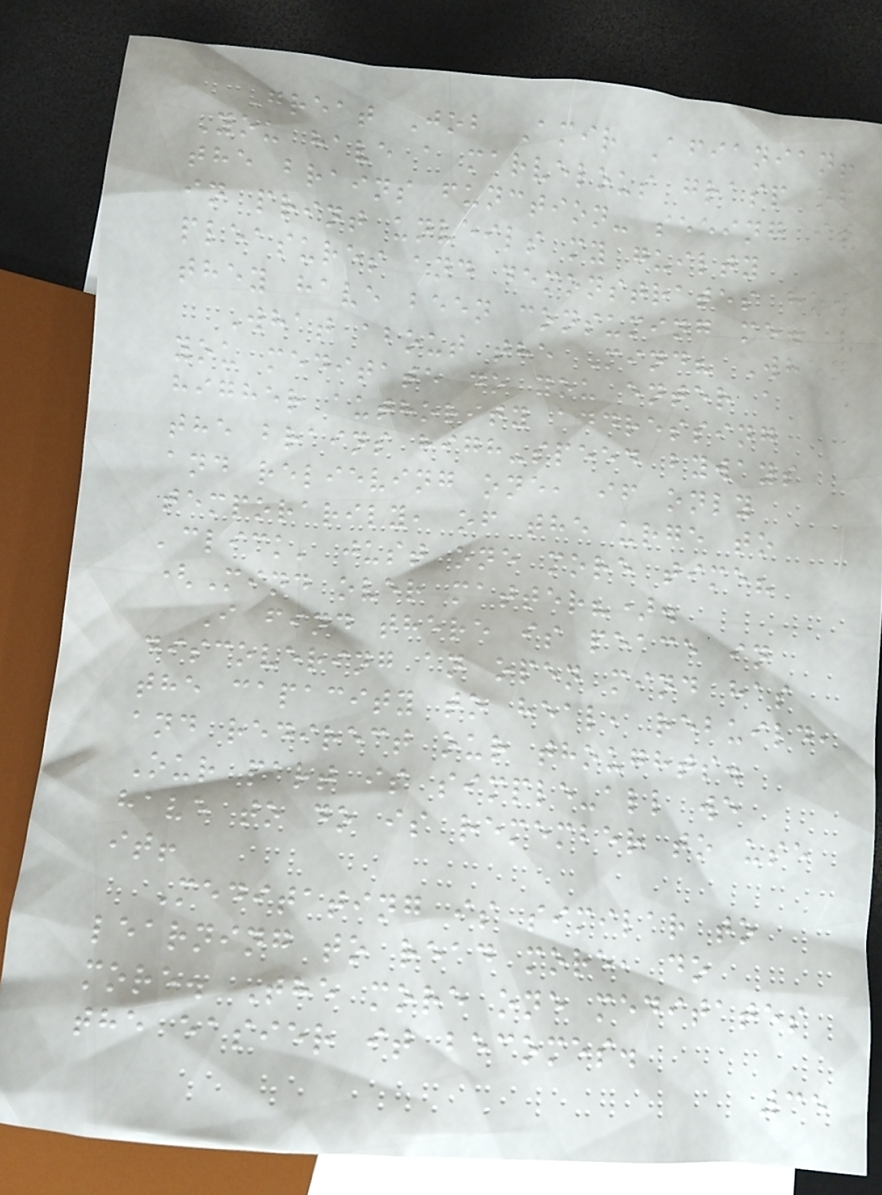Great Job Amir Afianian!
You have a marvelous grasp of
the brains function- seeing it
in print unveils my guilty
pleasures and demonstrates how
they have been consuming me.
What about the Mind? When
you meditate do you enter a
higher authority addressing
the brains high-speed byways
and relieving one, if only
temporarily, of the urge to
'click' just one more time?
(Mind over matter?).
I find there is peace in
discovering an open mind has
the capacity to heal, rebuild,
and redirect our thoughts.
Our part is simple-all we
have to do is remember to use
it!
Meditating is similar to
learning to read more, do
more. The more one meditates
the easier it becomes.
35
